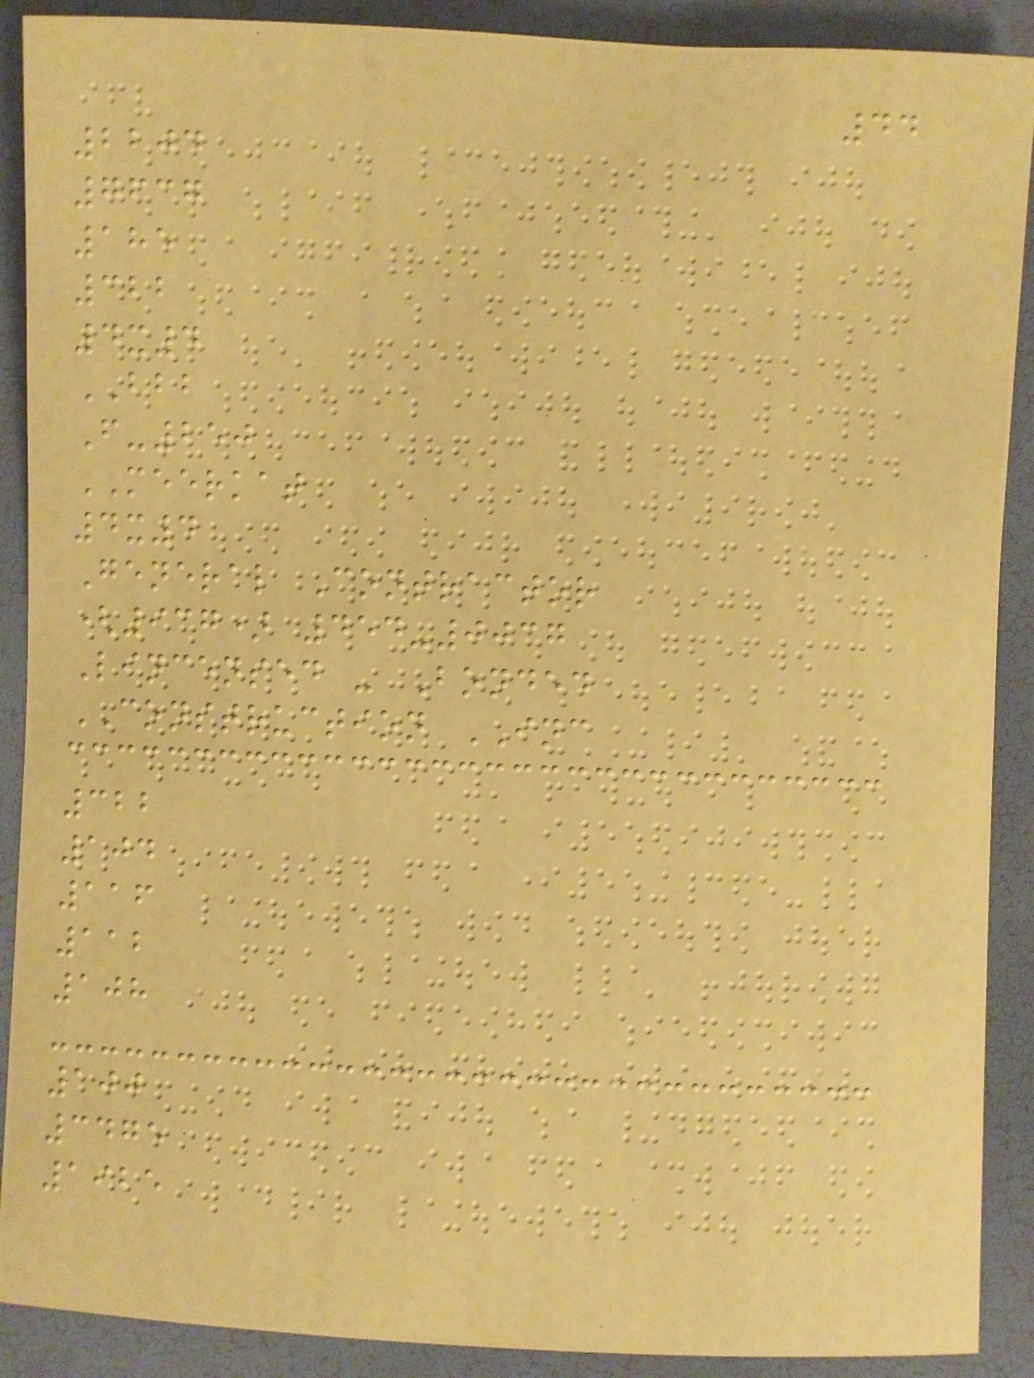44
2204
7637
185
322
4x4
BBB
F-250
MEERKAT
4x4
General Contractor
(937) 454-0037
Lincensed - Bonded
CONSTRUCTION INC
322
104
116
112
108
100
3475
1925
